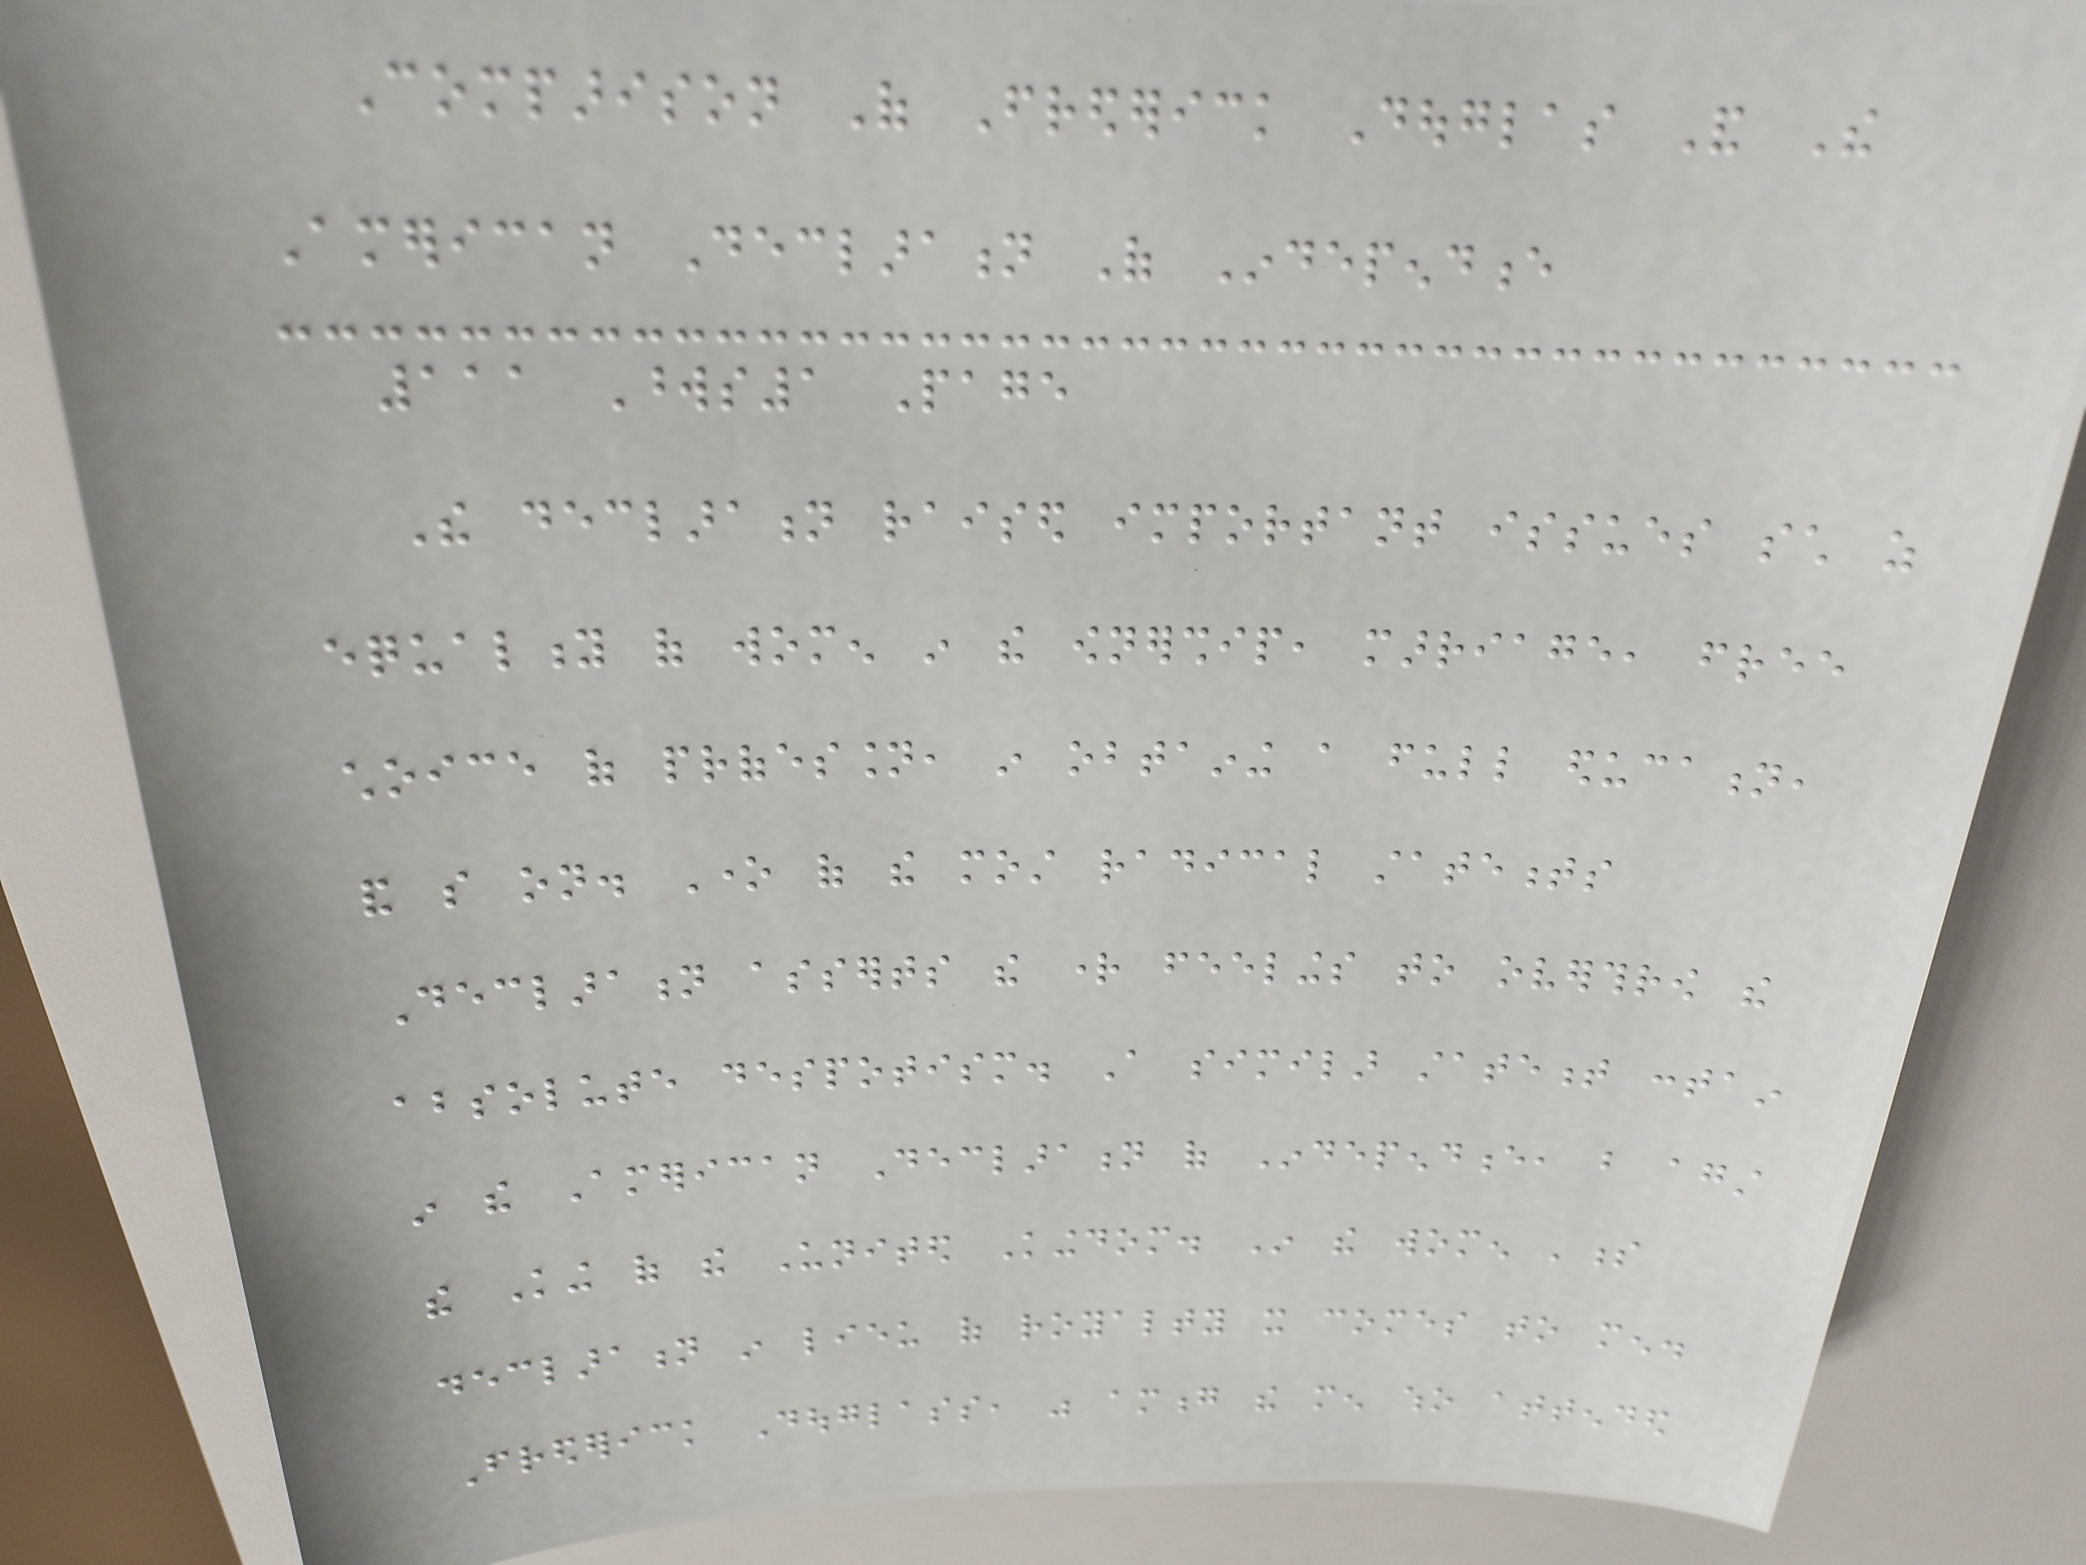Comparison Of Frederick Douglas And The
American Declaration Of Independence
111 Words1 Page
The declaration raised important issues such as
equality of women in the ownership, marriage, free
choice of profession, in obtaining a full education,
and so on. One of the most radical statements
Declaration asserts the right feelings to overthrow the
absolute despotism. A similar statement contain
in the American Declaration of Independence, but against
the King of the United Kingdom. In the women 's
declaration in lieu of royalty it comes to men.
Frederick Douglass, was among the men who attended
